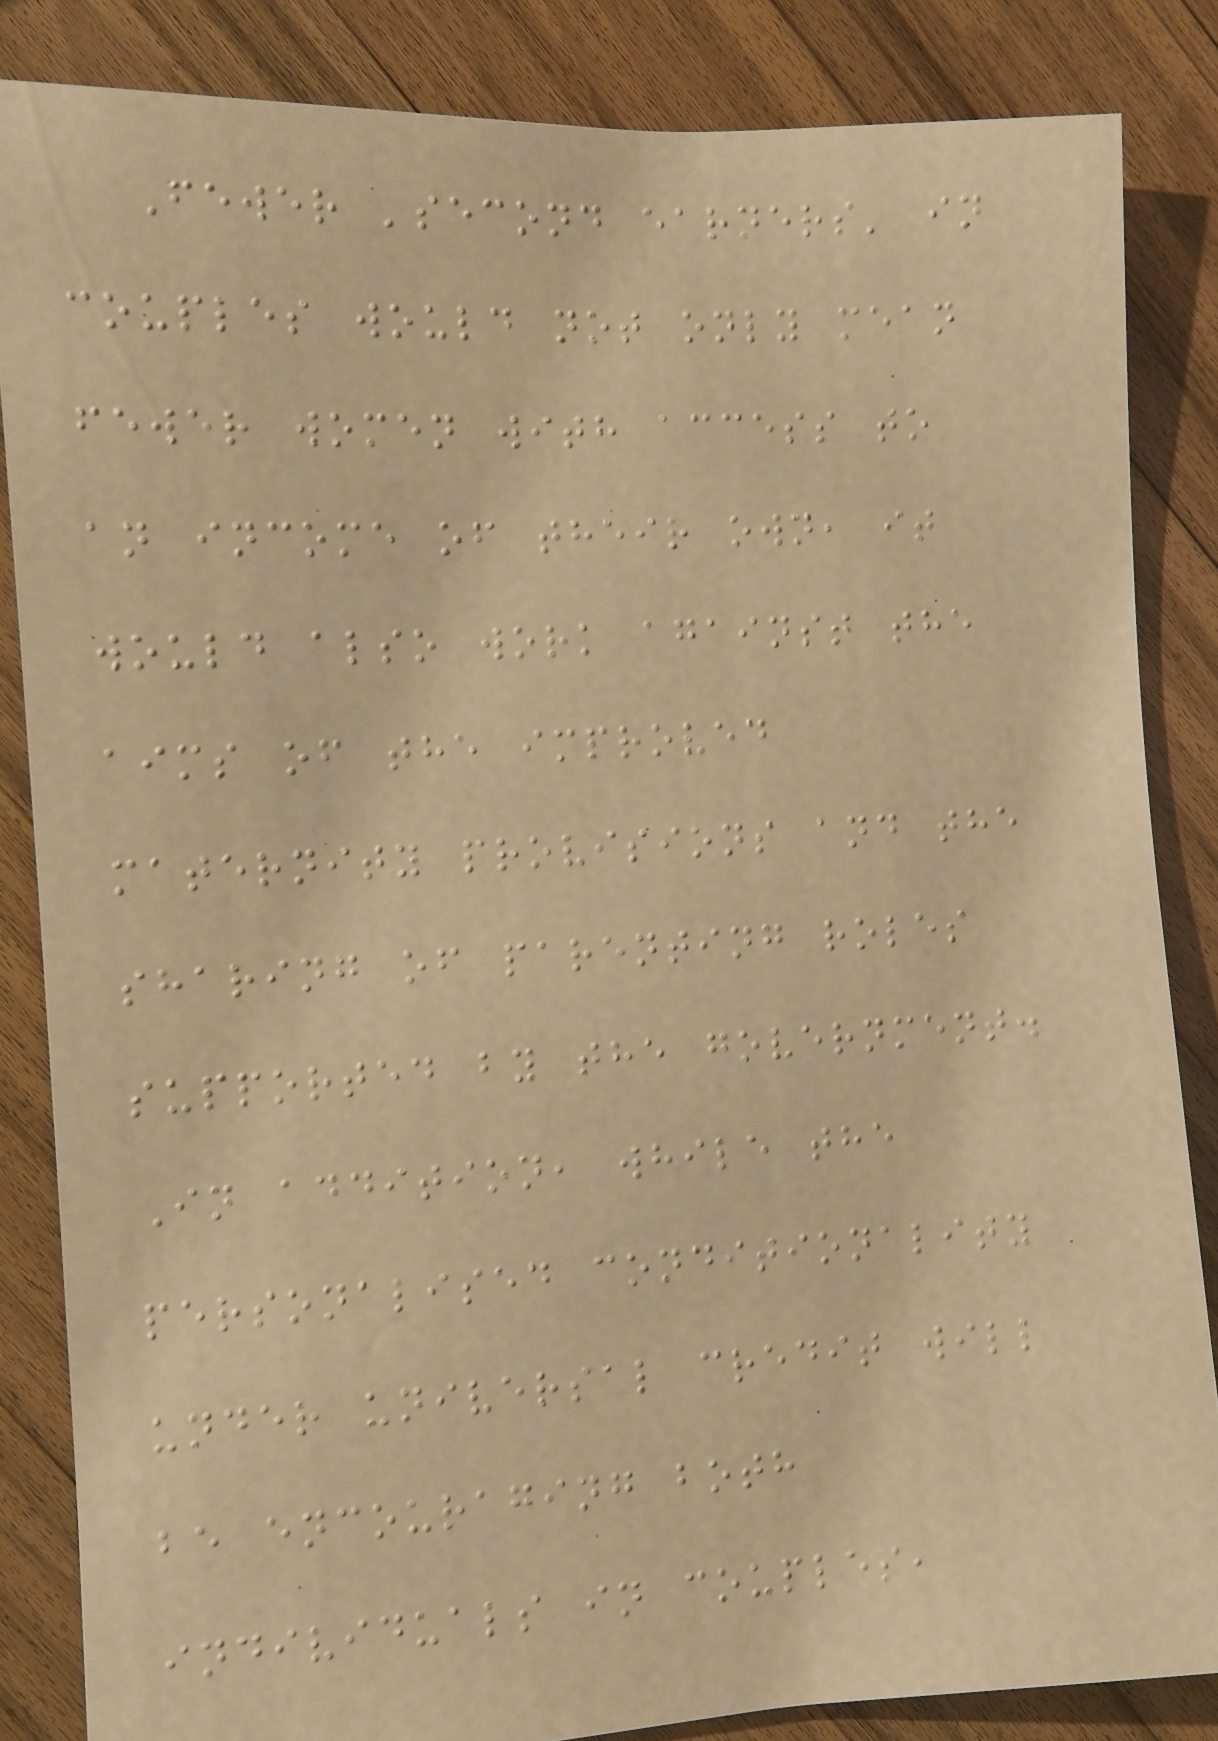Fewer 'second earners' in
couples would not only mean
fewer women with access to
an income of their own, it
would also work against the
aims of the improved
maternity provisions and the
sharing of parenting roles
supported by the government.
In addition, while the
personalised conditionality
under universal credit will
be encouraging both
individuals in couples,
